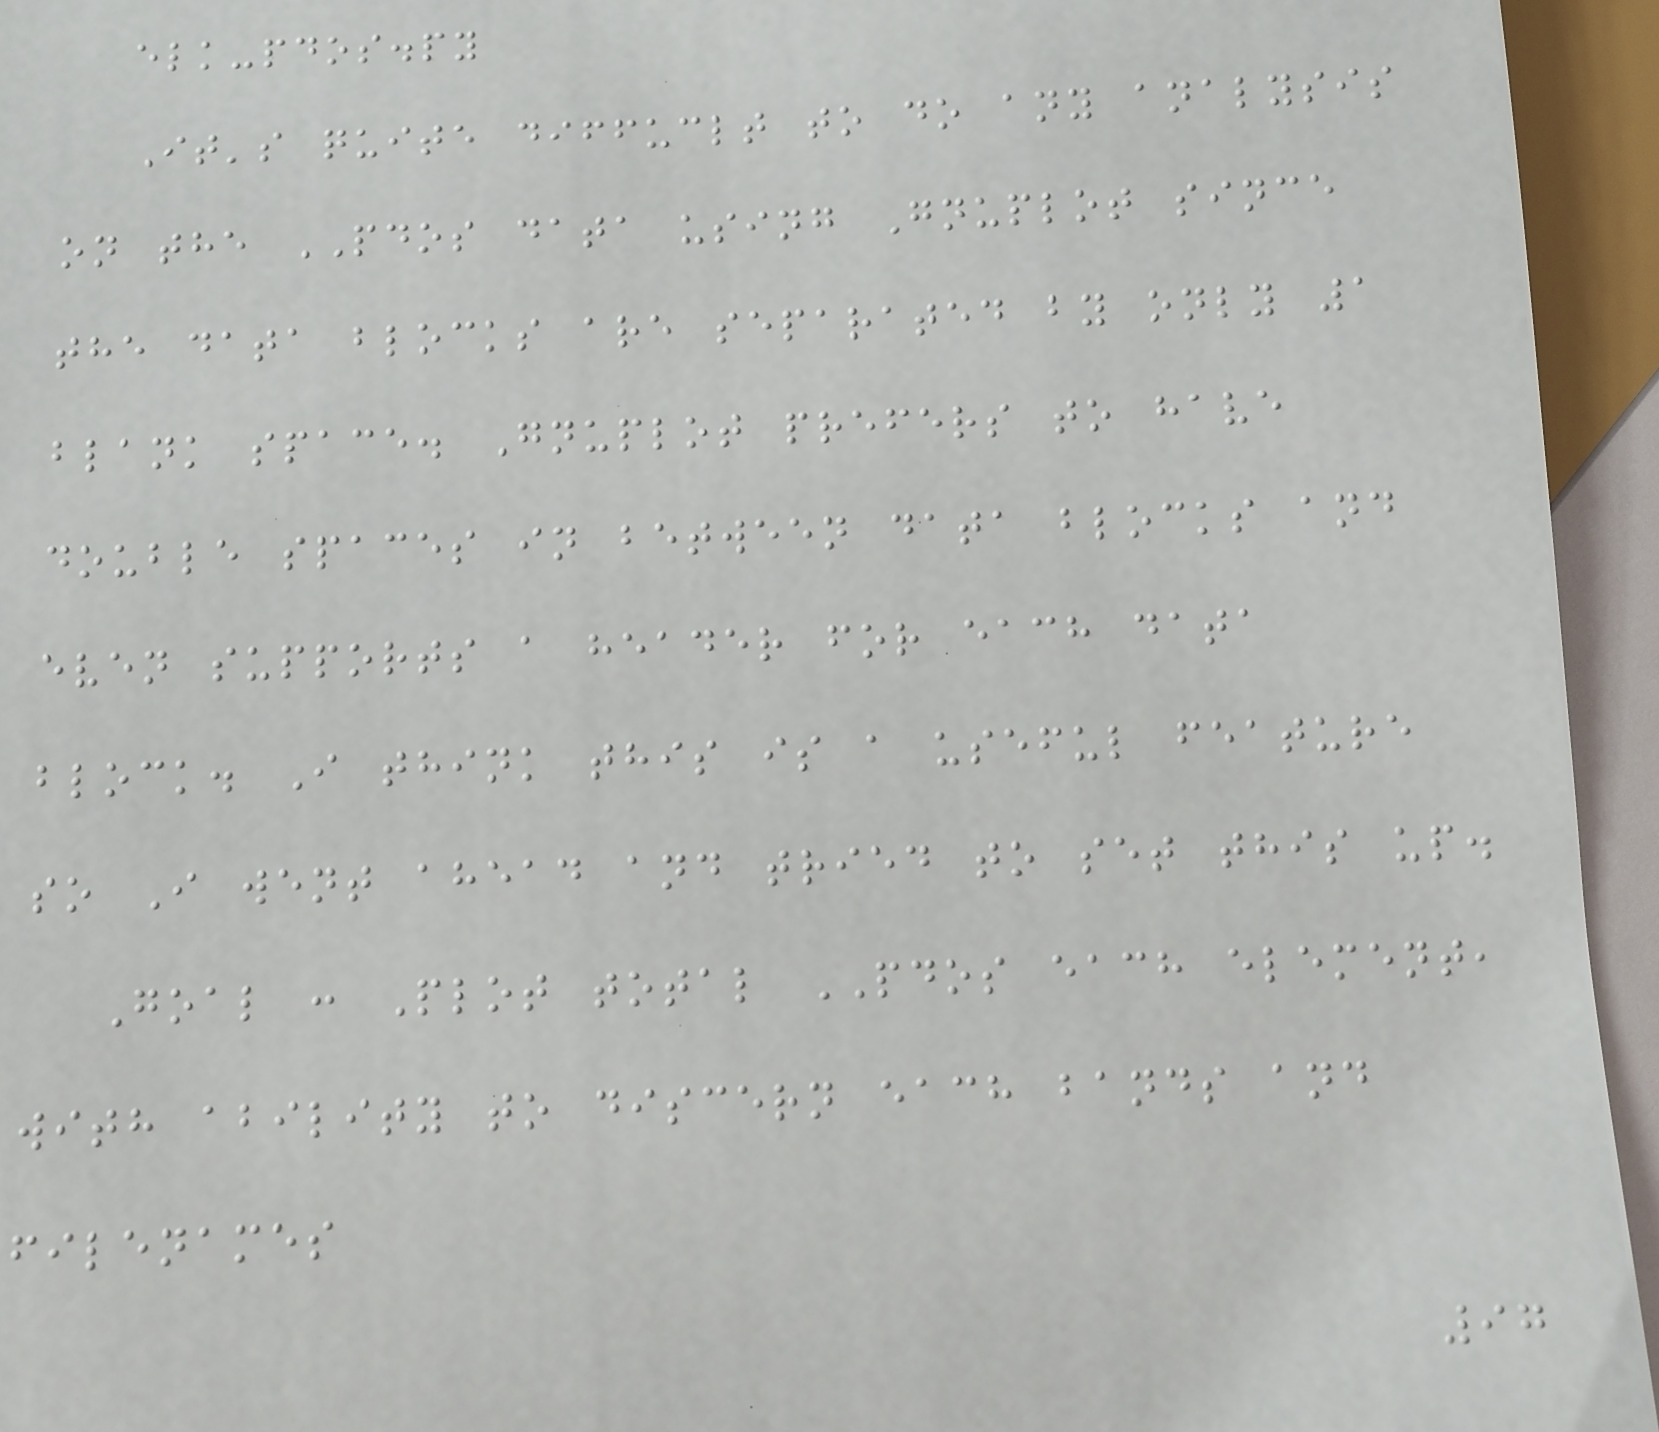elk-pdos.py
It's quite diffuclt to do any analysis
on the PDOS data using Gnuplot since
the data blocks are separated by only 1
blank space. Gnuplot prefers to have
double spaces in between data blocks and
even supports a header for each data
block. I think this is a useful feature
so I went ahead and tried to set this up.
Goal : Plot total PDOS each element,
with ability to discern each bands and
filenames
97
